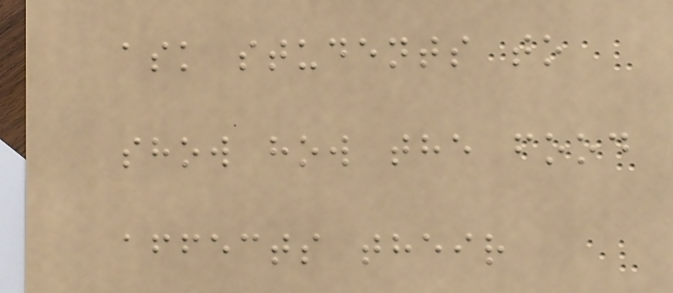ask students to
show how the food
affects their
